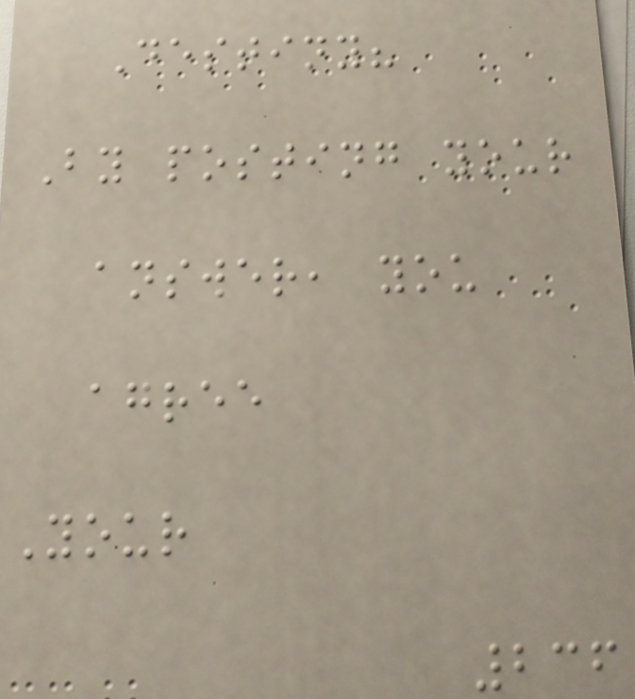Destiny?
By posting your
answer, you
agree
Your
236
